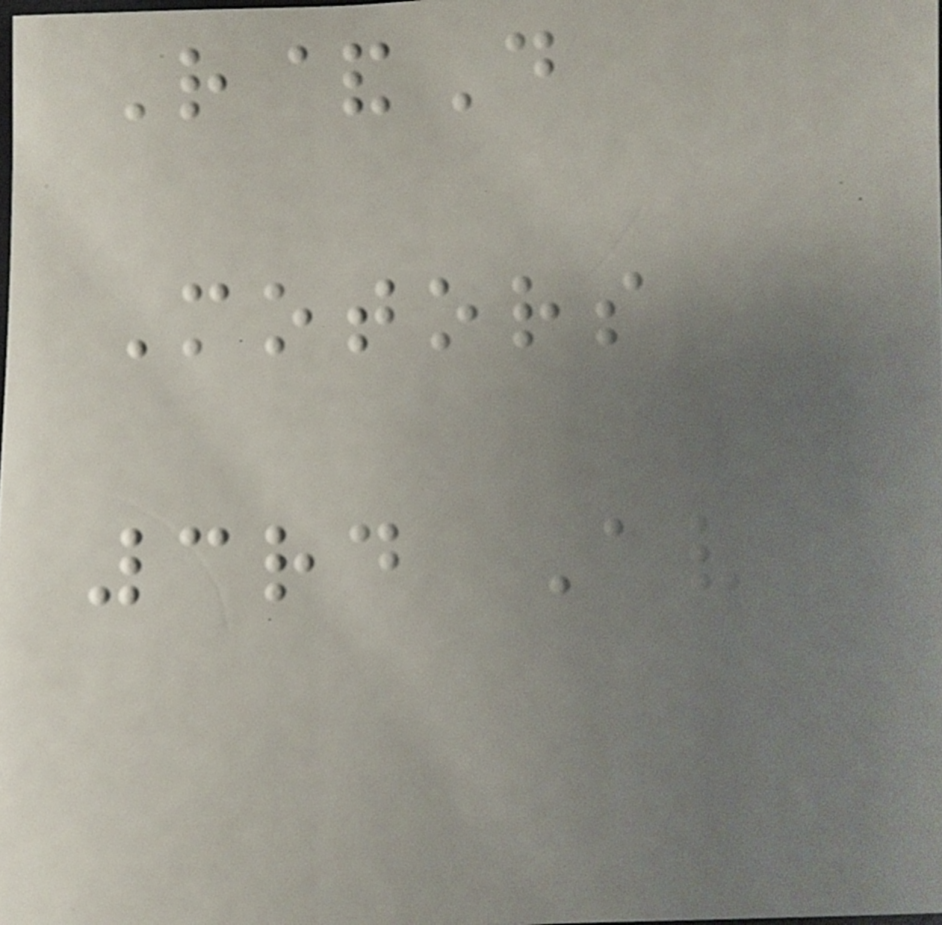R&D
Motors
3rd Av
